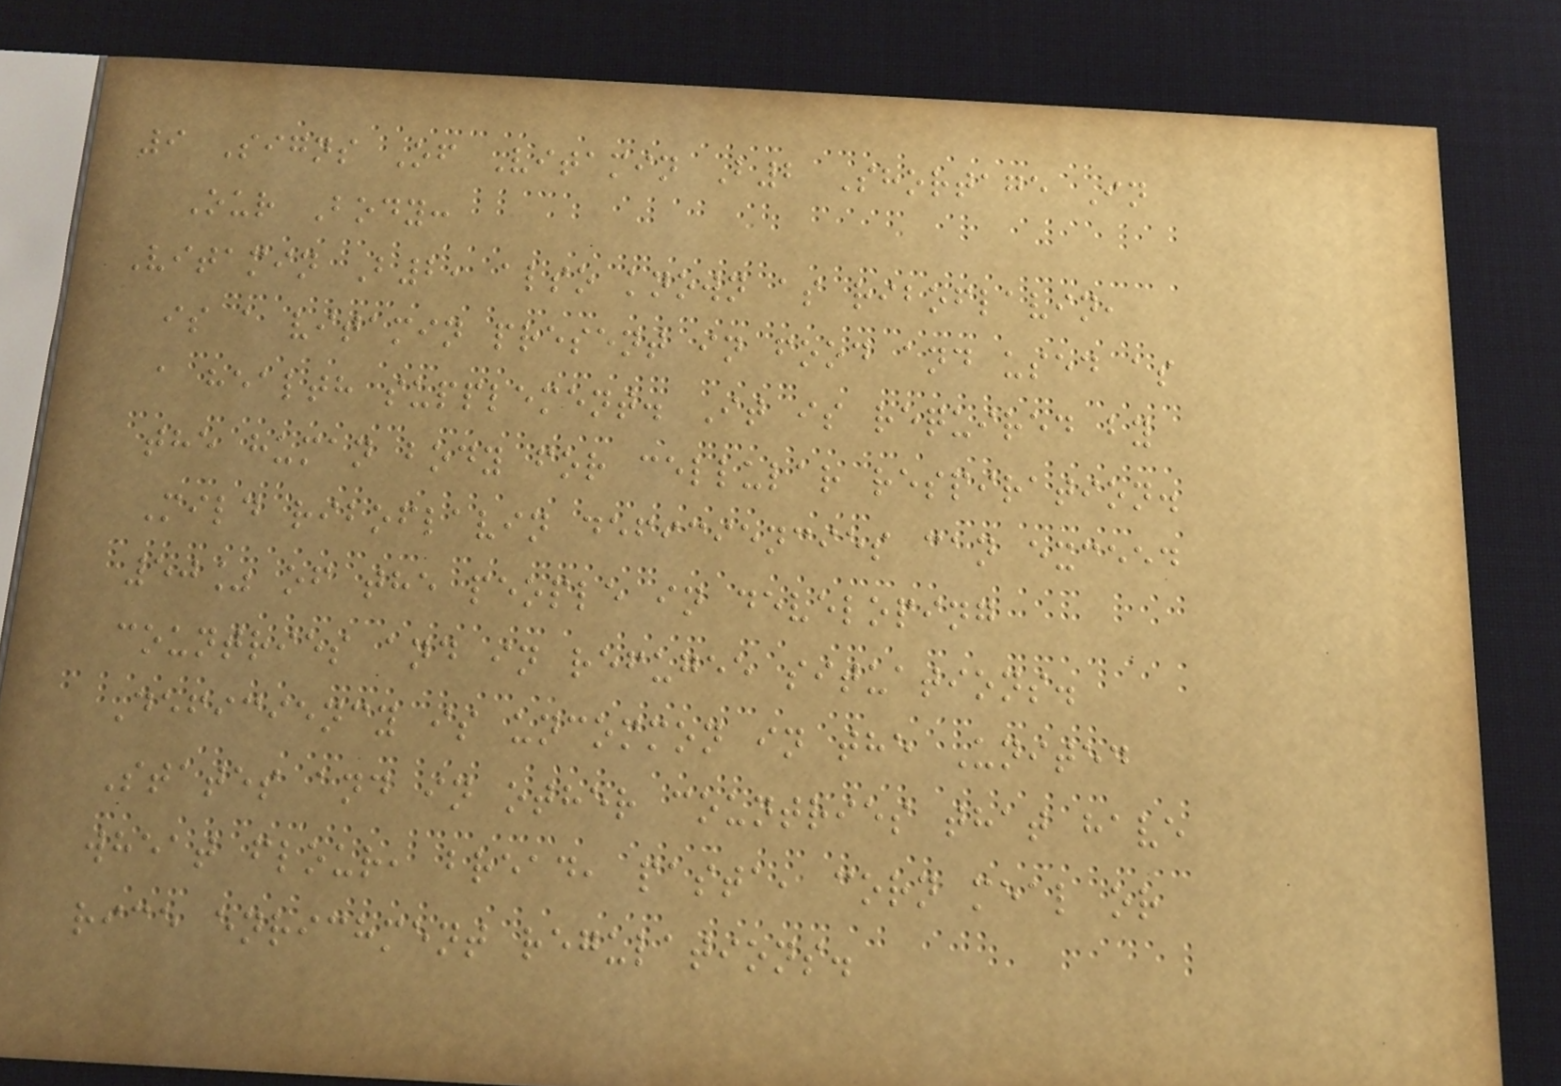9 Signs Of Vitamin B2 Shortage In
Our Body:
Vitamin B2, also known as riboflavin,
is a vitamin present in food and used as
a health supplement. It is required by
the human body for cellular respiration.
Mild riboflavin deficiencies can exceed
50% of the people in developing
countries and in refugee situations.
Deficiency is uncommon in the United
States and in other countries that have
wheat flour, bread, pasta, corn meal or
rice enrichment regulations.
